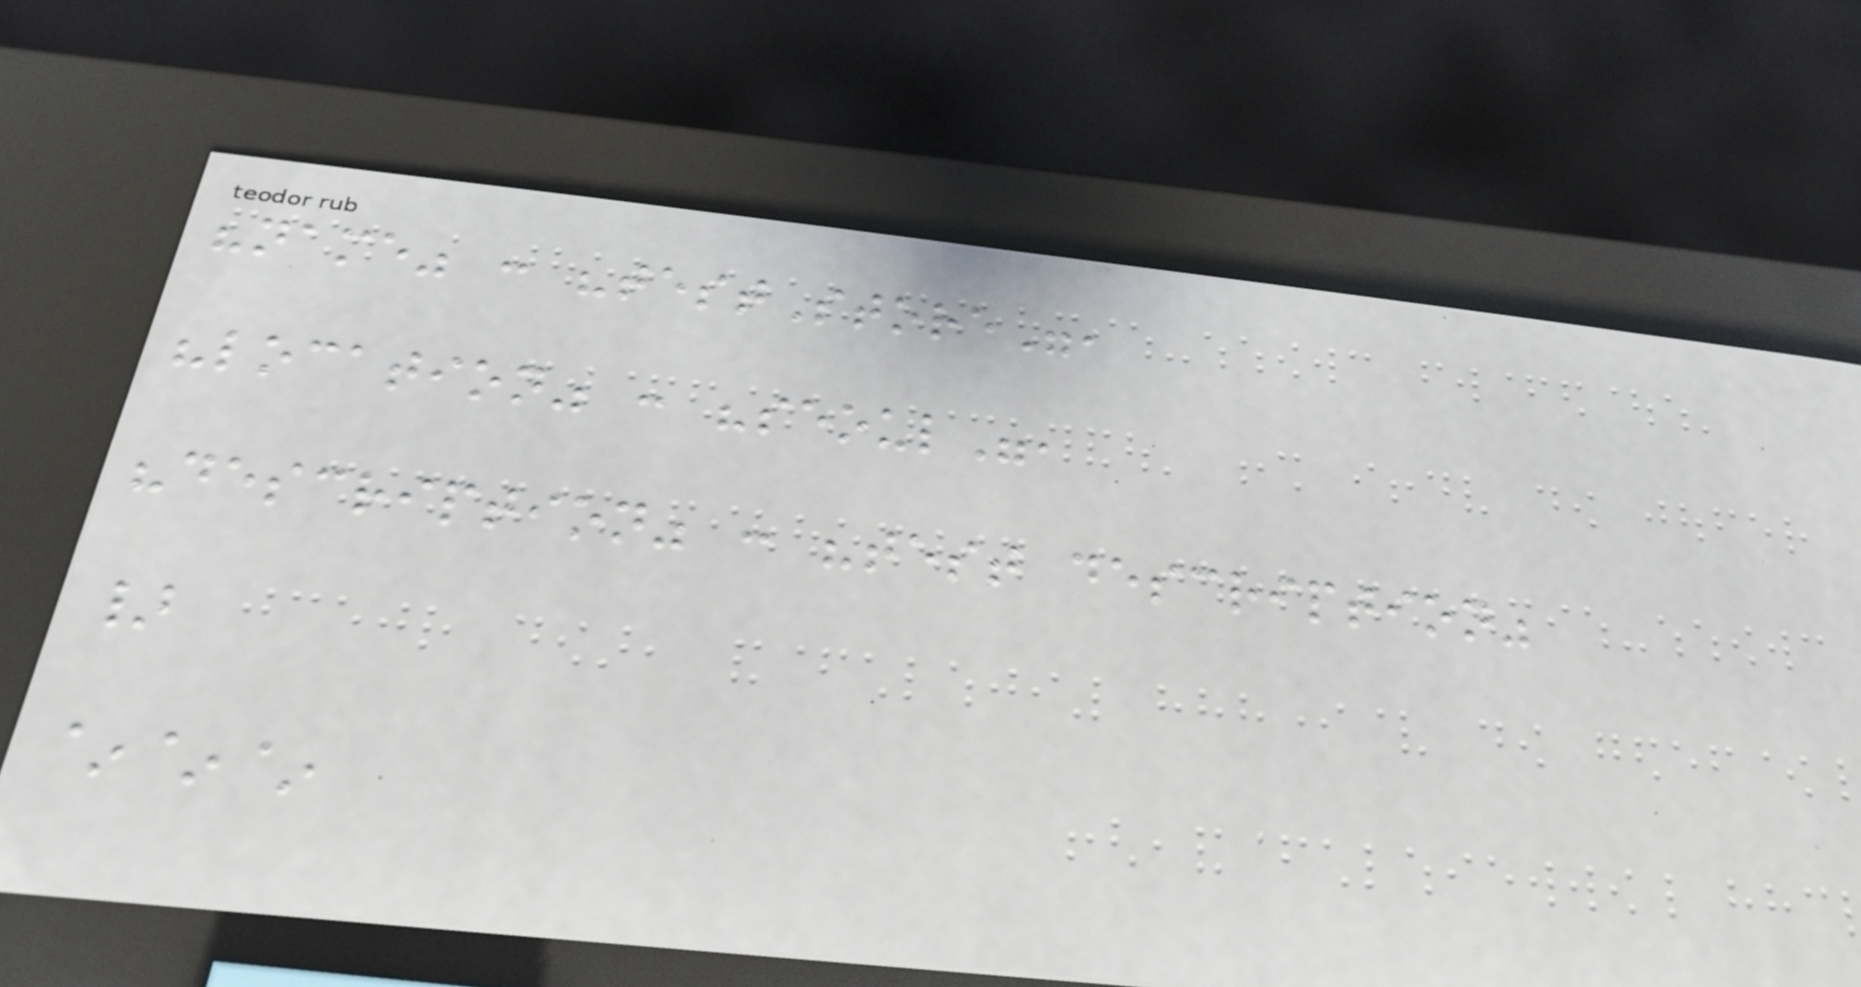"name" : "testStore",
"location" : "seoul",
"description" : "test description"
}
~~~
